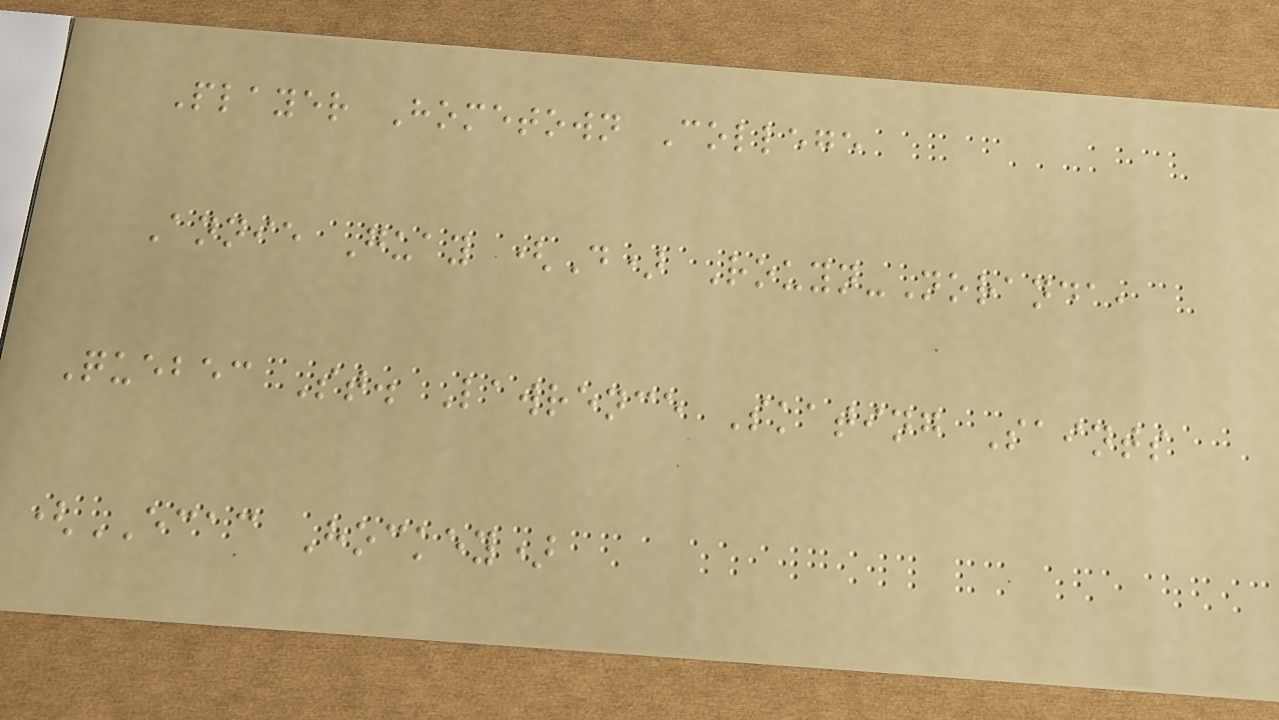Player Hometown College
Annie Guay (D) Rouyn-Noranda,
Quebec St. Lawrence Skating Saints
(ECAC Hockey)
